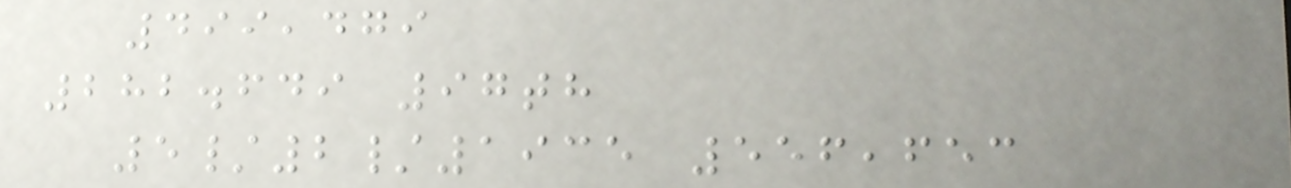499,479
282.649 97th
5/2/1935 556,653
